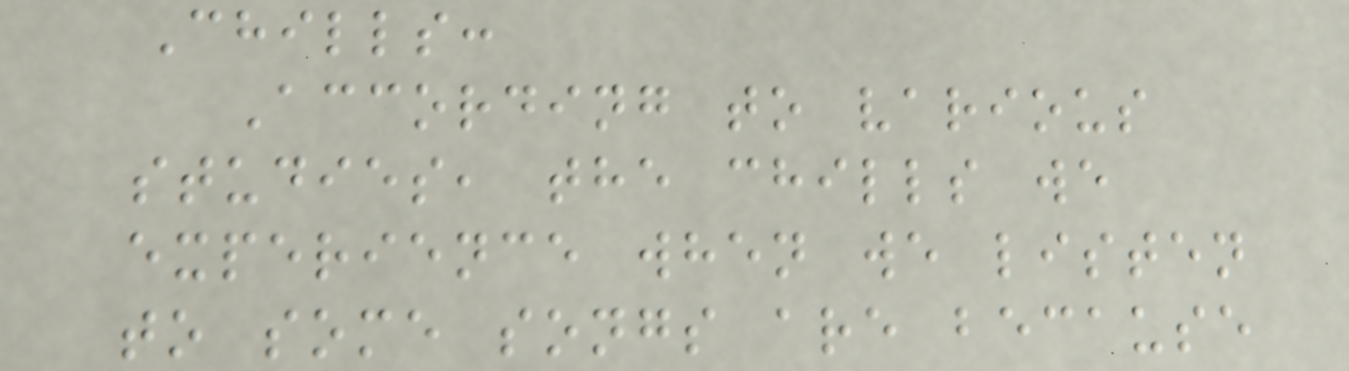Chills:
According to various
studies, the chills we
experience when we listen
to some songs are because
